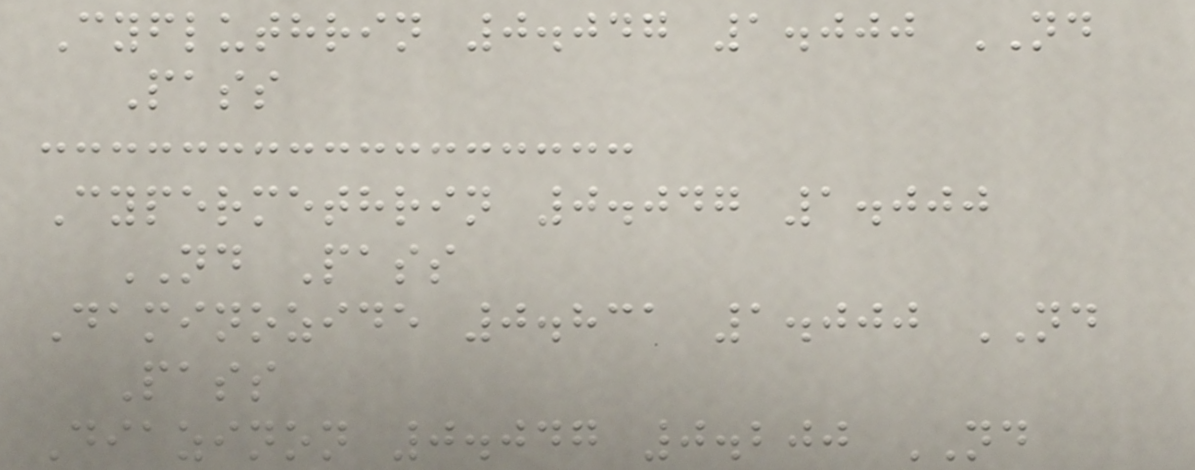Cyfluthrin 0.047 1.000 ND
Pass
Cypermethrin 0.047 1.000
ND Pass
Daminozide 0.831 1.000 ND
Pass
Diazinon 0.047 0.200 ND
